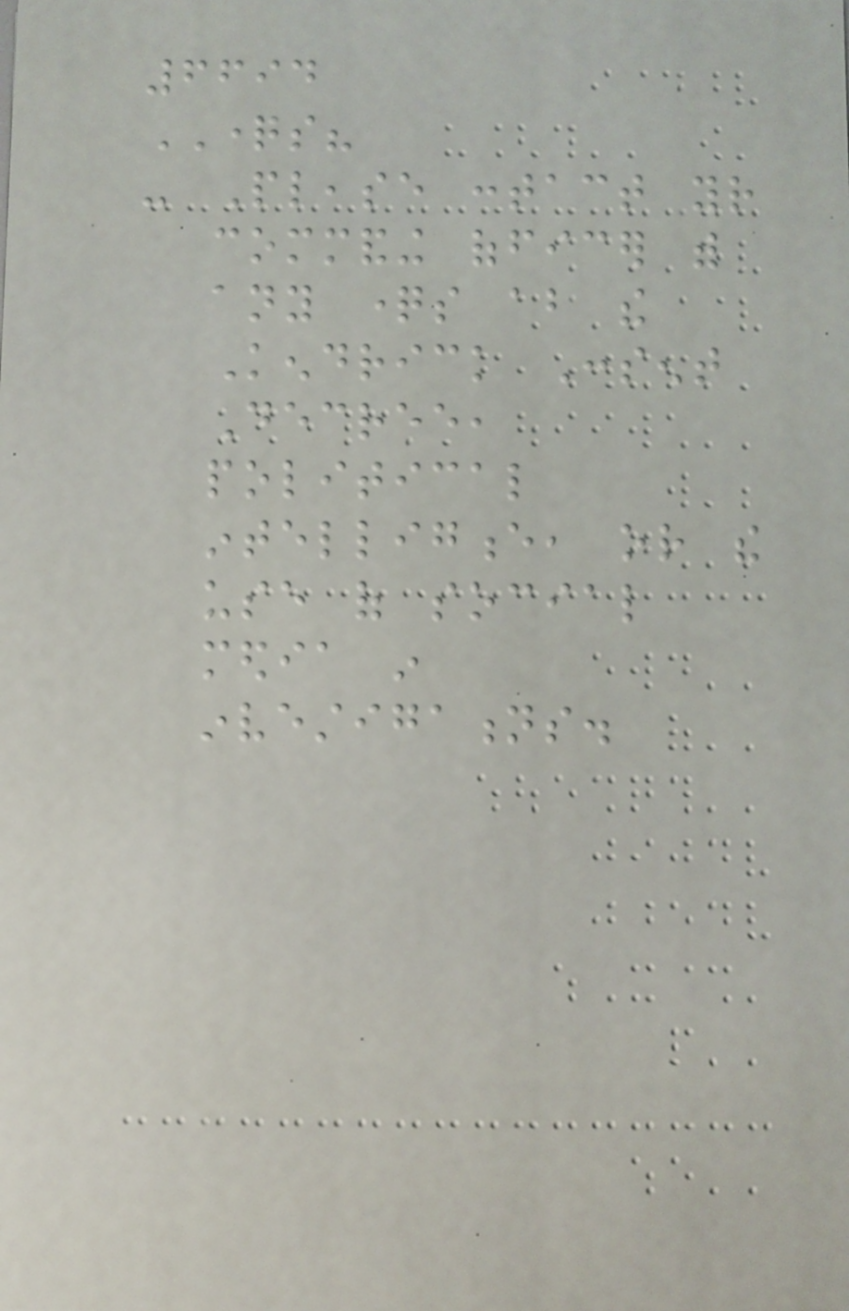6694
QUESTIONS?
- Please contact your
commanding officer with
any questions about the
Kendrick Consent
Decree,
political
intelligence, or the
use of social
media in
investigations.
